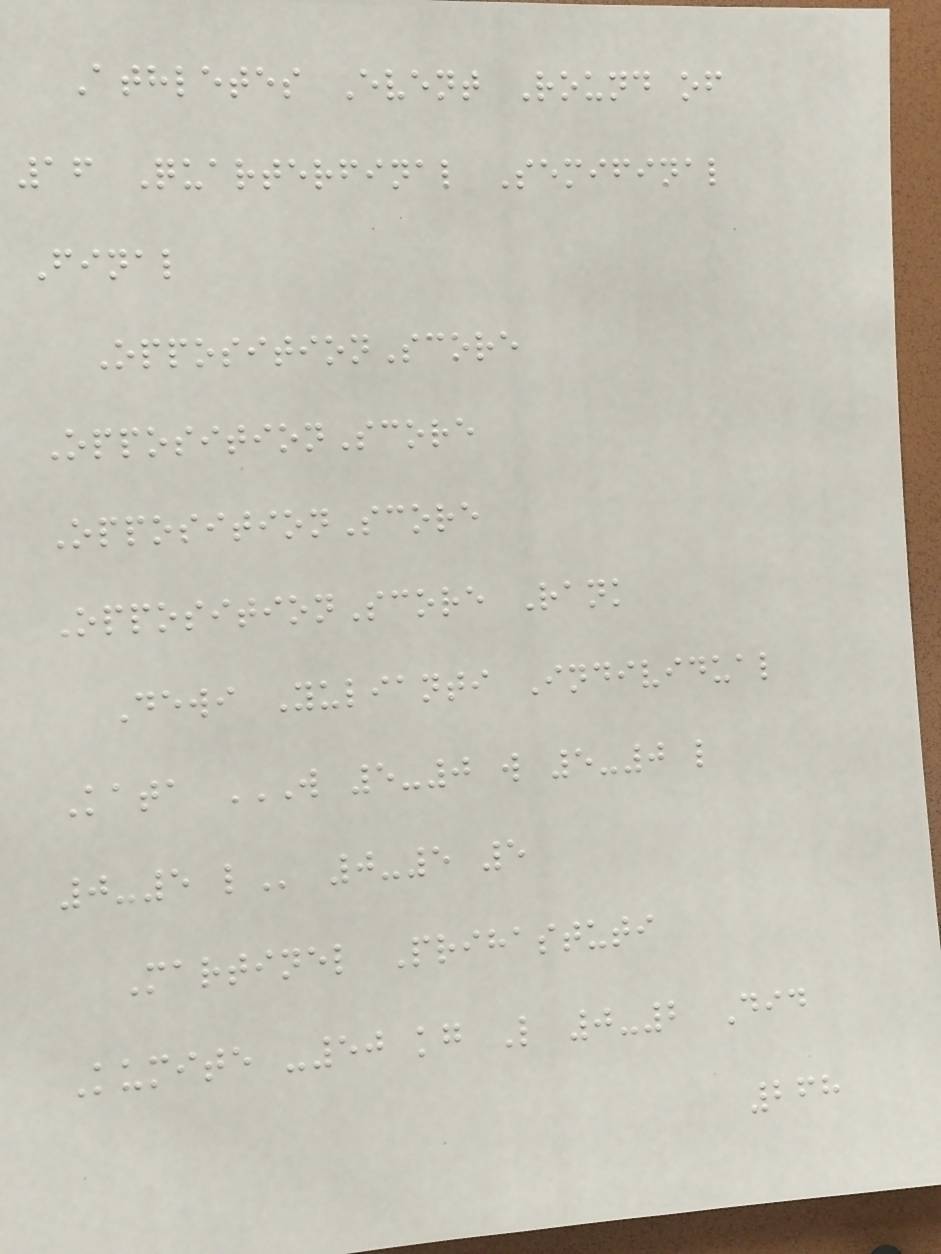Athletes Event Round of
16 Quarterfinal Semifinal
Final
OppositionScore
OppositionScore
OppositionScore
OppositionScore Rank
Dewi Yulianti Individual
Kata W 5-0 W 5-0 L
0-5 L 0-5 5
Martinel Prihastuti
Kumite -50 kg L 0-2 Did
268
